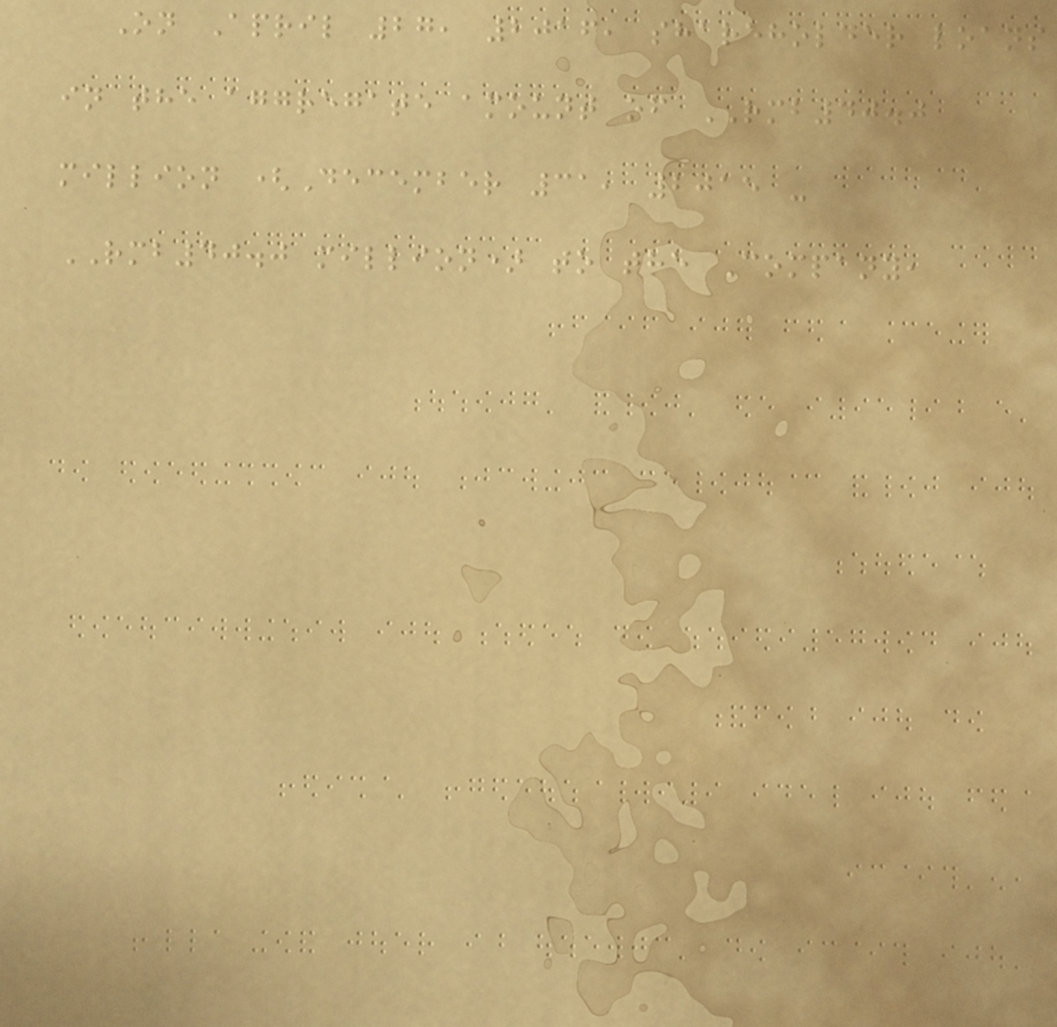On April 27, 2016, shareholder loans
in the aggregate amount of RMB40.0
million (December 31, 2015 -
RMB40.0 million) to the Company,
